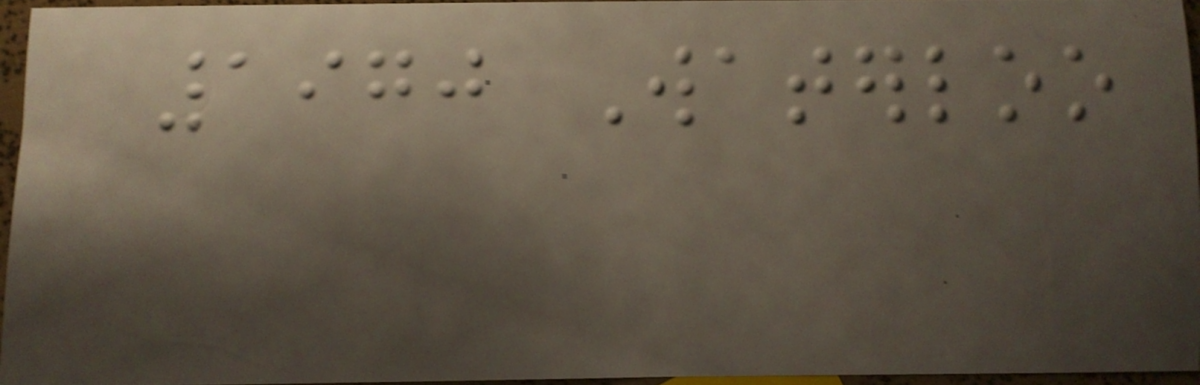1970 Waterloo
